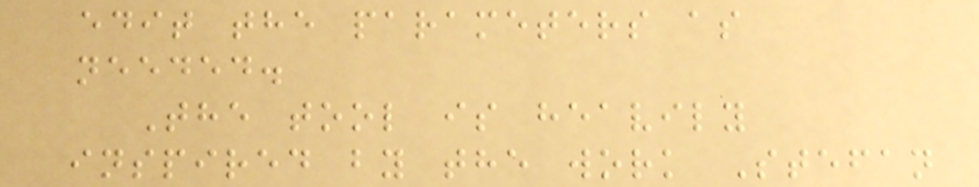edit the parameters as
needed.
The tool is heavily
inspired by the work Stefan
